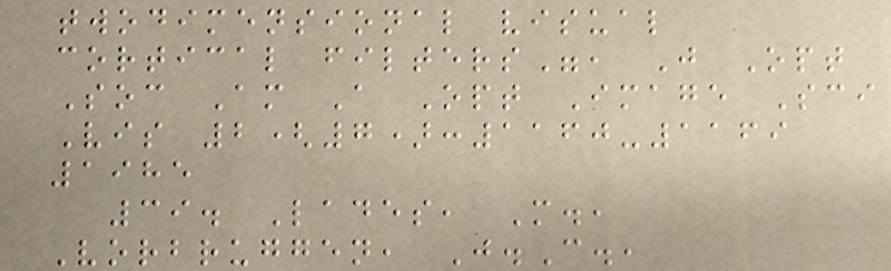twodimensional visual
cortical filters", J Opt
Soc Am A Opt Image Sci
Vis 2(7):1160-1169
1985
39. Lades, M.,
Vorbruggen, J.C.,
